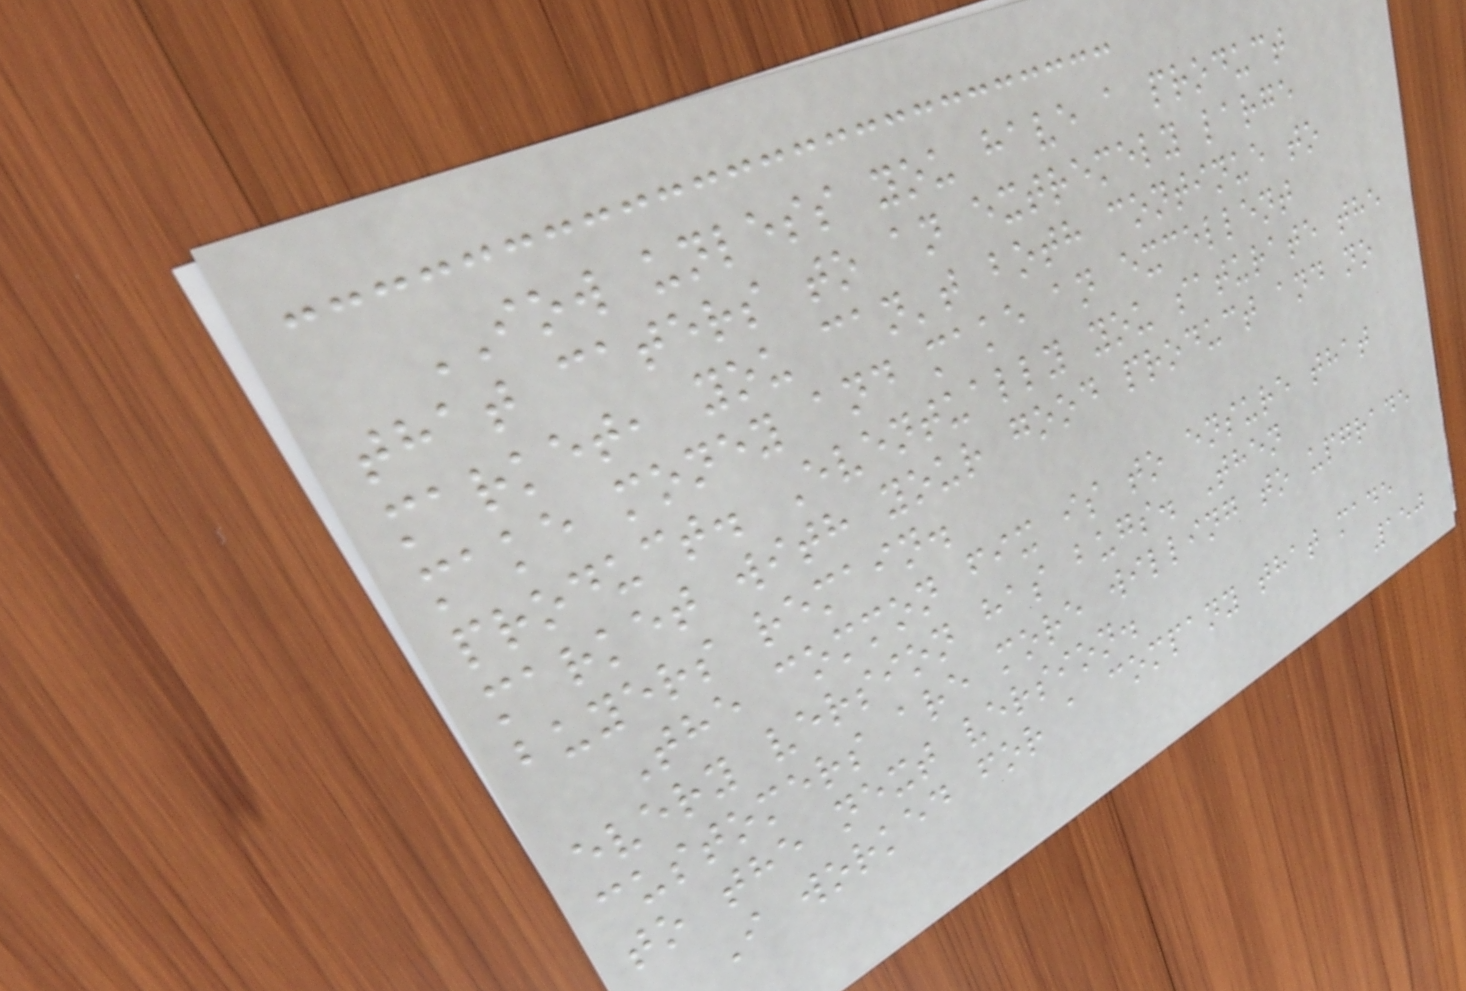IOW unless you have a product
that caters to an extremely large
market, you can't both continue to
make money and make an excellent
product. Eventually you saturate the
market with your good product and no
buyers remain.
The common fix is to ensure that
every version has bugs. Then
customers are more willing to upgrade
to the next version.
I worked for a company that made
150
